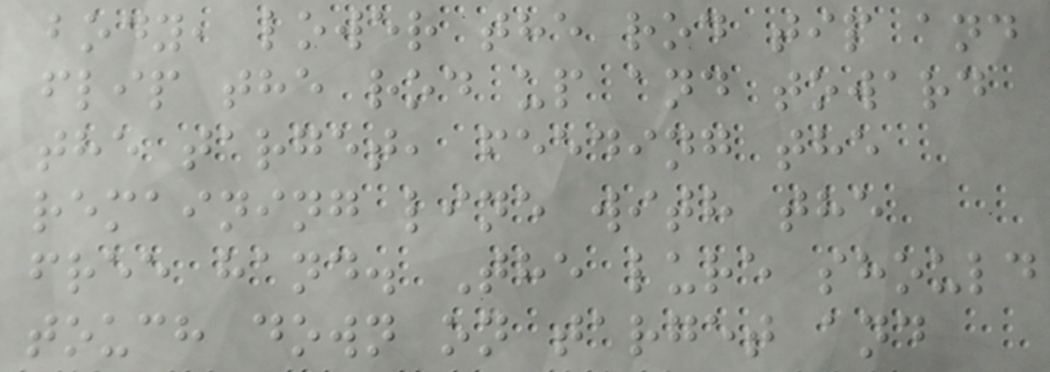body, lower the rod tip and
flip the rod up and toward
the target, feeding the
remaining line with the
free hand. The lure should
touch down on target and
